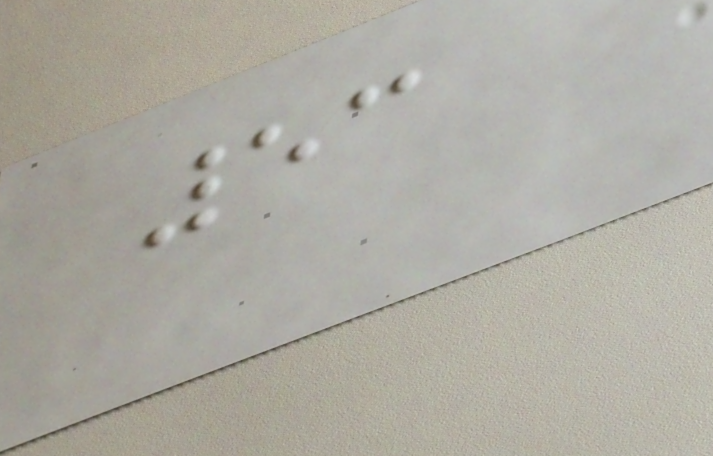53
